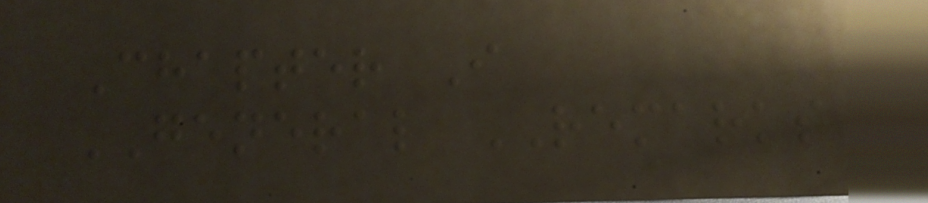Chapter I
GENERAL REMARKS
